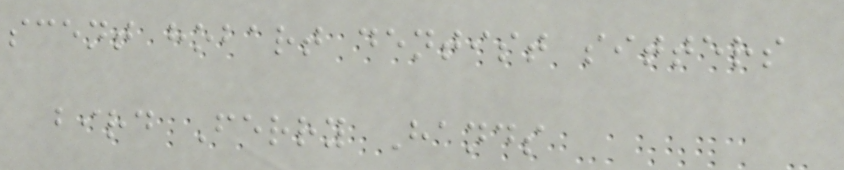scent hobart dentist sitters
bird Ferry Hands
